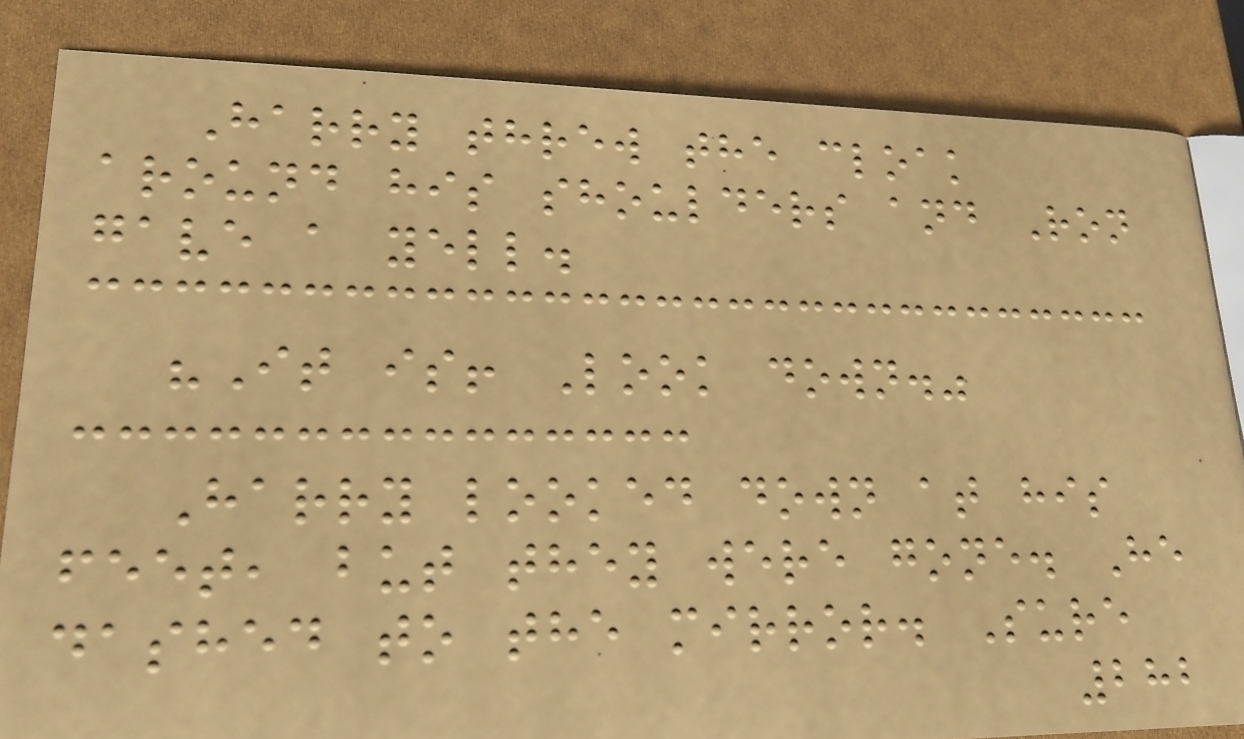Harry threw the cloak
around his shoulders and Ron
gave a yell.
"It is! Look down."
Harry looked down at his
feet, but they were gone. He
dashed to the mirror. Sure
282
